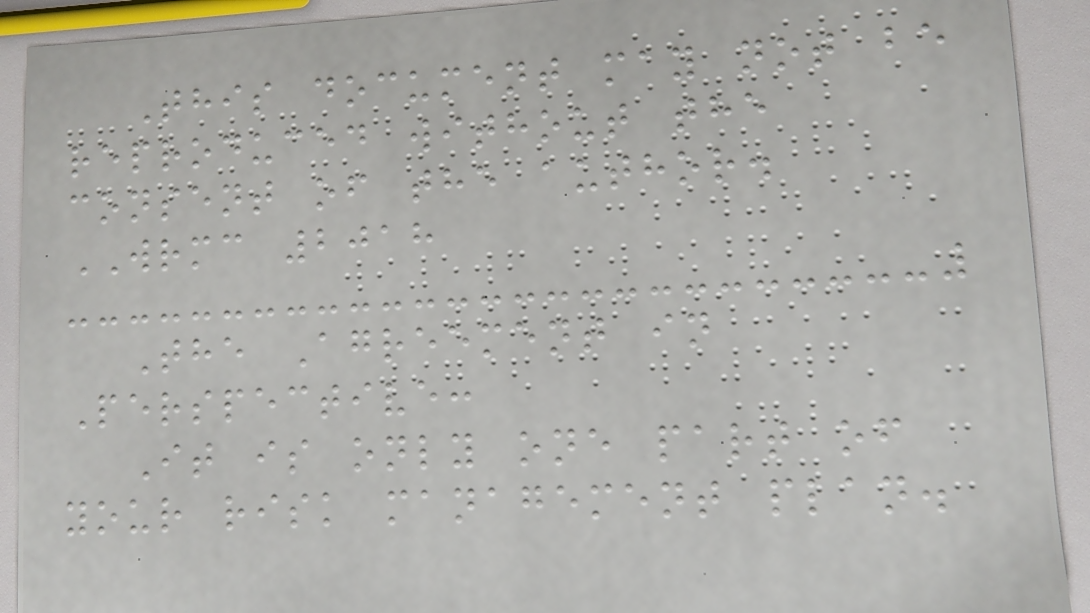This document may not be
reproduced without the
consent of the author.
WRMC 2018
The Agreement in
Perspective:
It is only one part of
your risk management plan.
